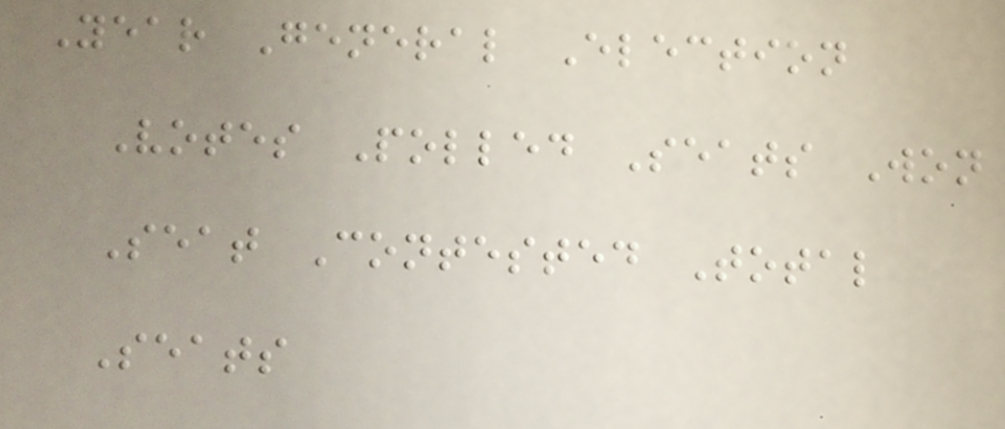Year General Election
Votes Polled Seats Won
Seat Contested Total
Seats
